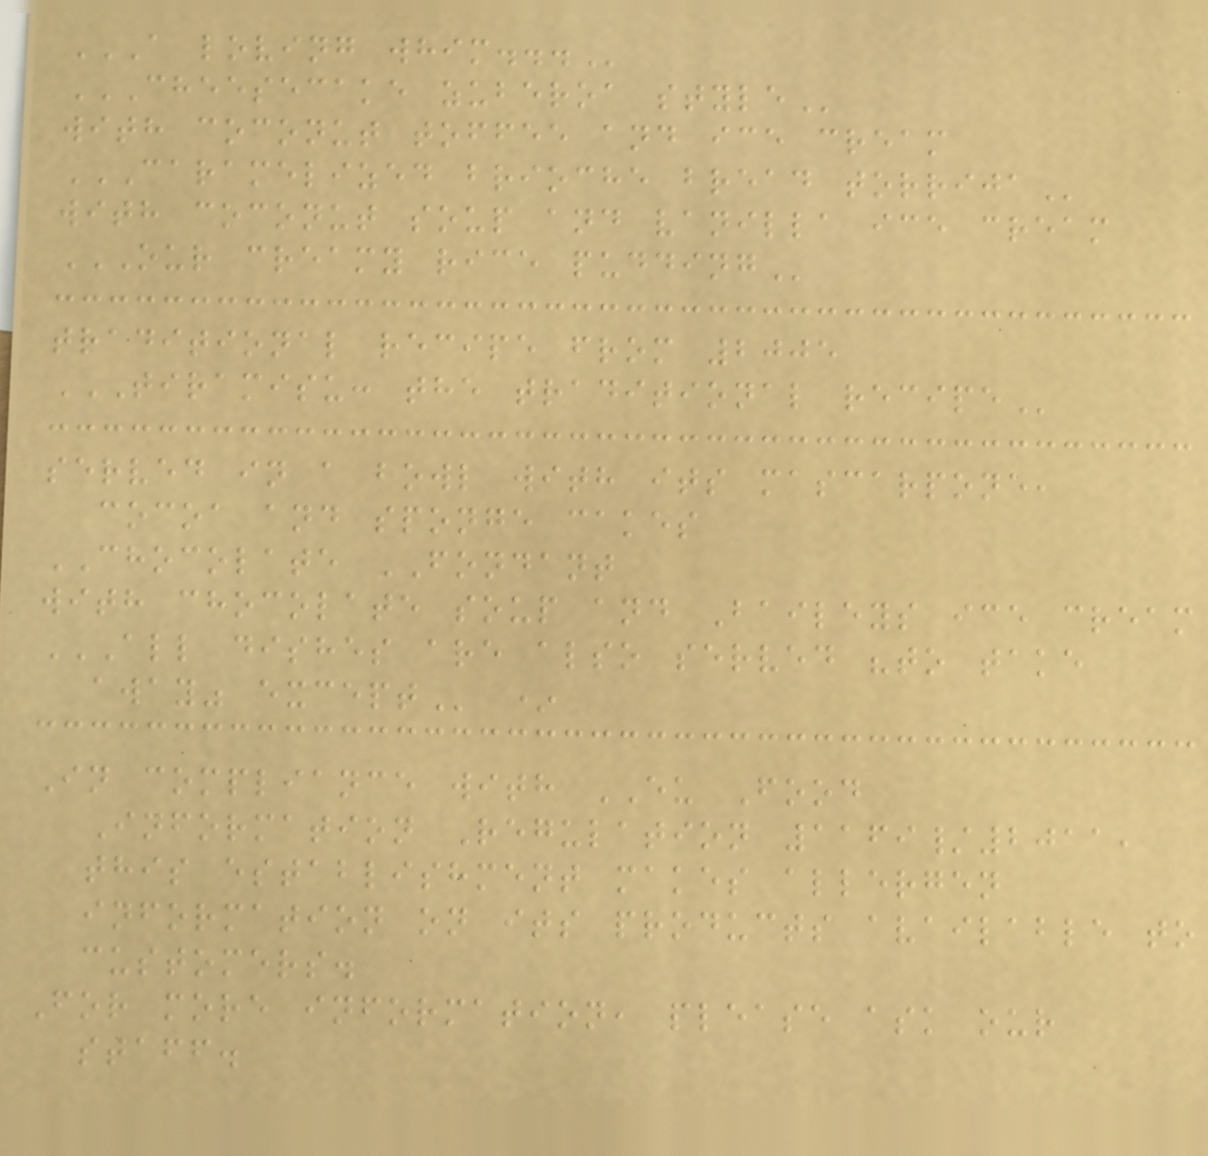A LOVING WHIM...
CHEESECAKE ZUBEROA STYLE
with coconut toffee and ice cream
CARAMELIZED BRIOCHE BREAD TORRIJA
with coconut soup and vanilla ice cream
OUR CREAMY RICE PUDDING
traditional recipe from 2005
TIRAMISU: THE TRADITIONAL RECIPE
served in a bowl with its mascarpone,
cocoa and sponge cakes
CHOCOLATE FONDANT
with chocolate soup and Baileys ice cream
ALL DISHES ARE ALSO SERVED "TO TAKE
AWAY" EXCEPT *
In compliance with EU Food
Information Regulation 1169/2011,
this establishment makes allergen
information on its products available to
customers.
For more information, please ask our
staff.
